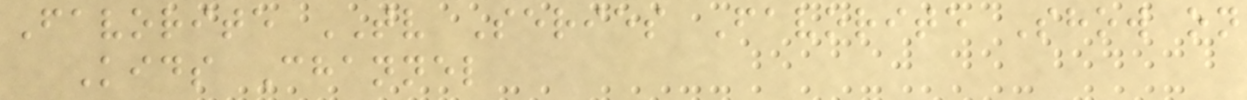Favorite TV Series Favorite Show on
Kids Channel
